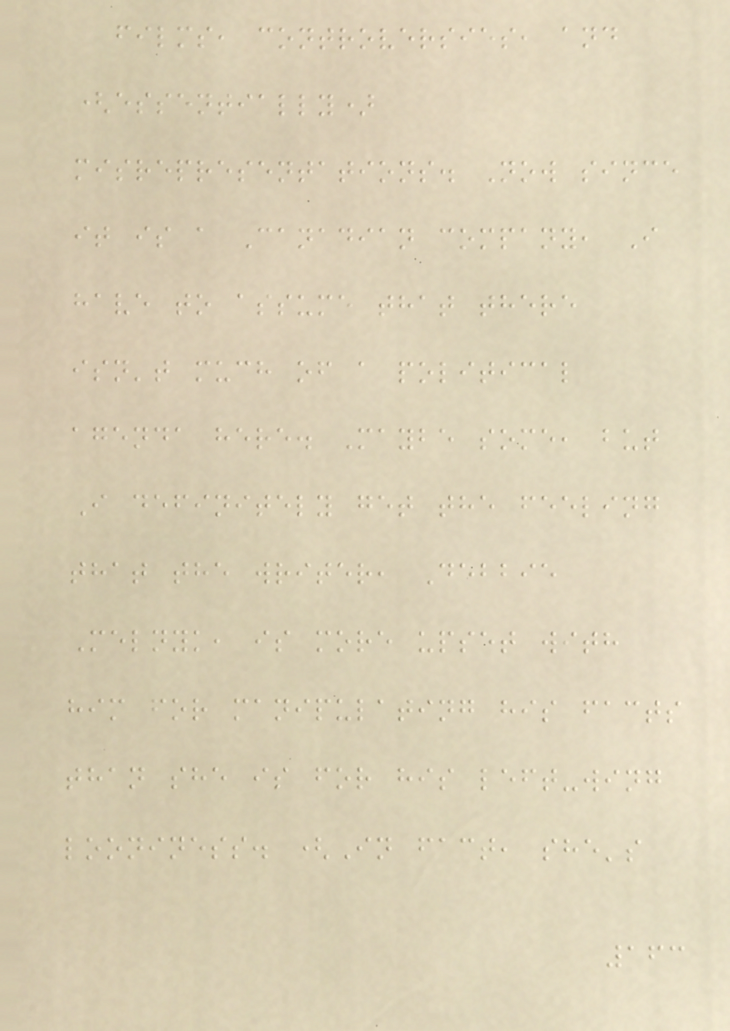films, controversies, and
(essentially)
misrepresentations. Now since
it is a Canadian company, I
have to assume that there
isn't much of a political
agenda here. Maybe some, but
I definitely get the feeling
that the writer, Debbie
Melnyk, is more upset with
him for manipulating his facts
than she is for his left-wing
looniness. (In fact, she's
163
